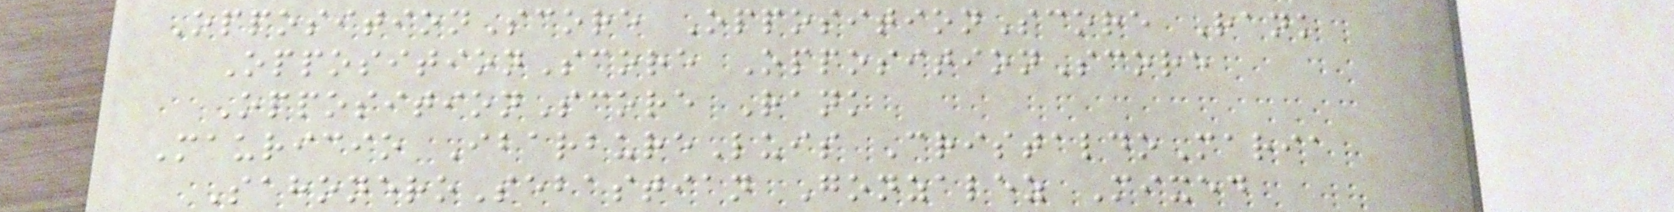OppositionScore OppositionScore Rank
OppositionScore OppositionScore
OppositionScore Rank
Mauricio IbarbureLuis CristaldoMaria
SahoneroSebastian Gonzalez Mixed
